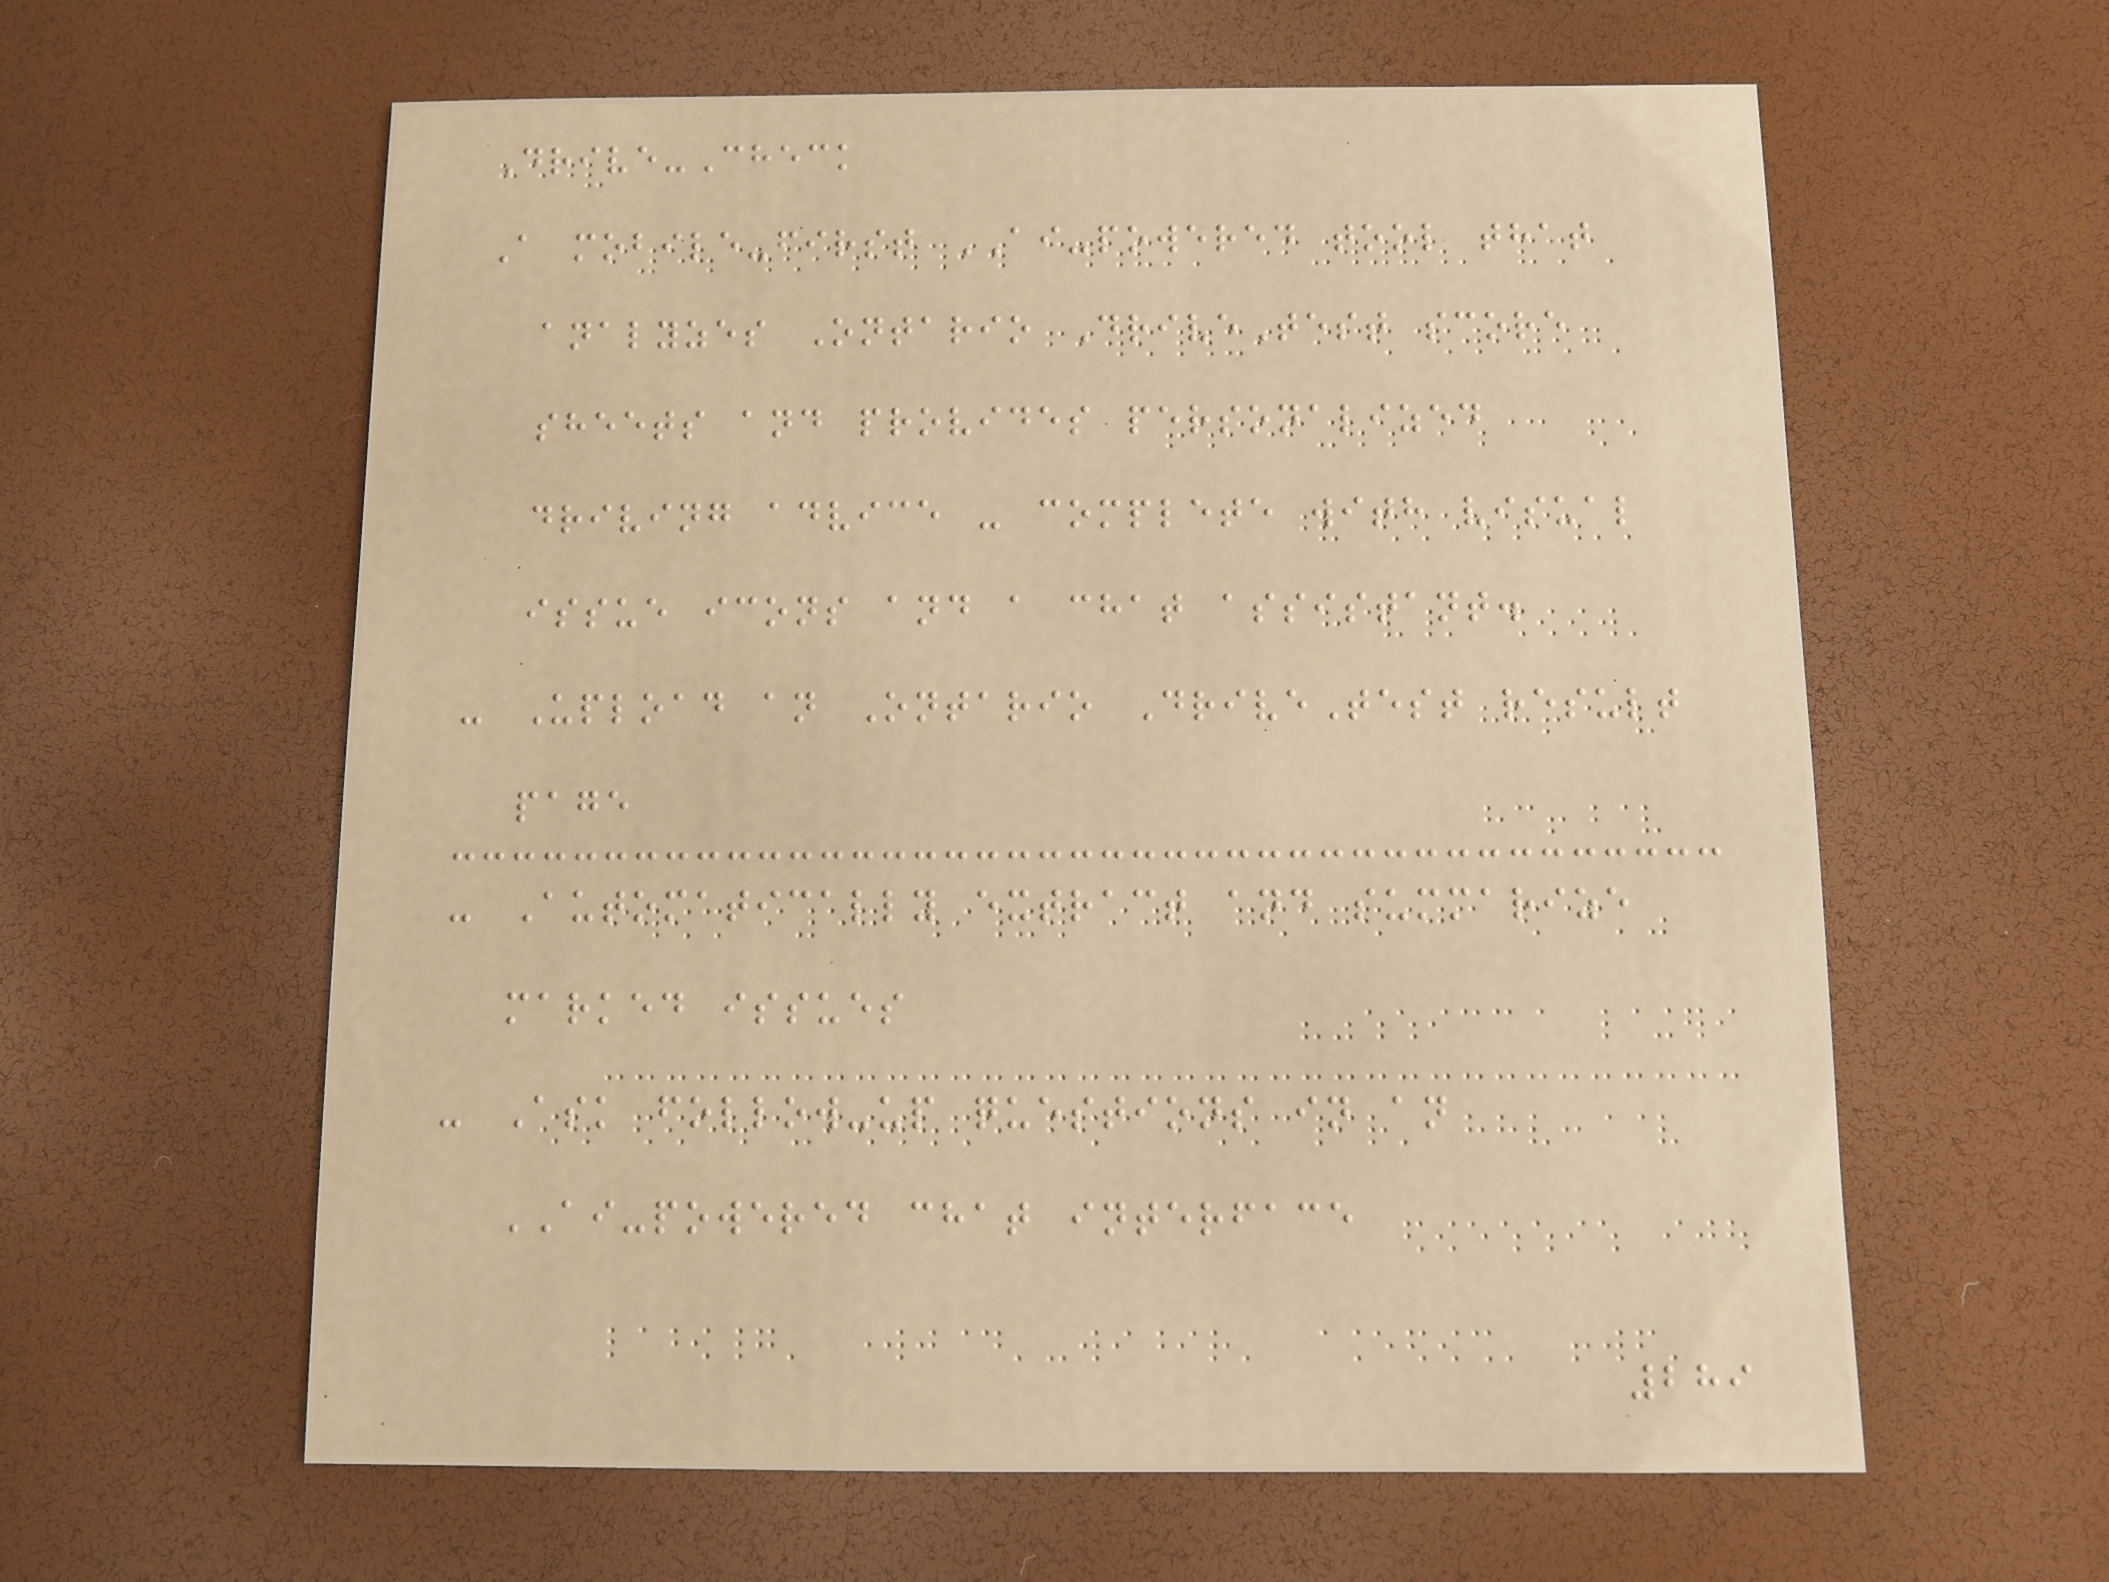Drive-Check
A mobile-first AI-powered tool that
analyzes Ontario DriveTest score
sheets and provides personalized
driving advice - complete with visual
issue icons and a chat assistant.
- Upload an Ontario DriveTest result
page
- Automatically extract and summarize
marked issues
- Ask follow-up questions in an
AI-powered chat interface
289
